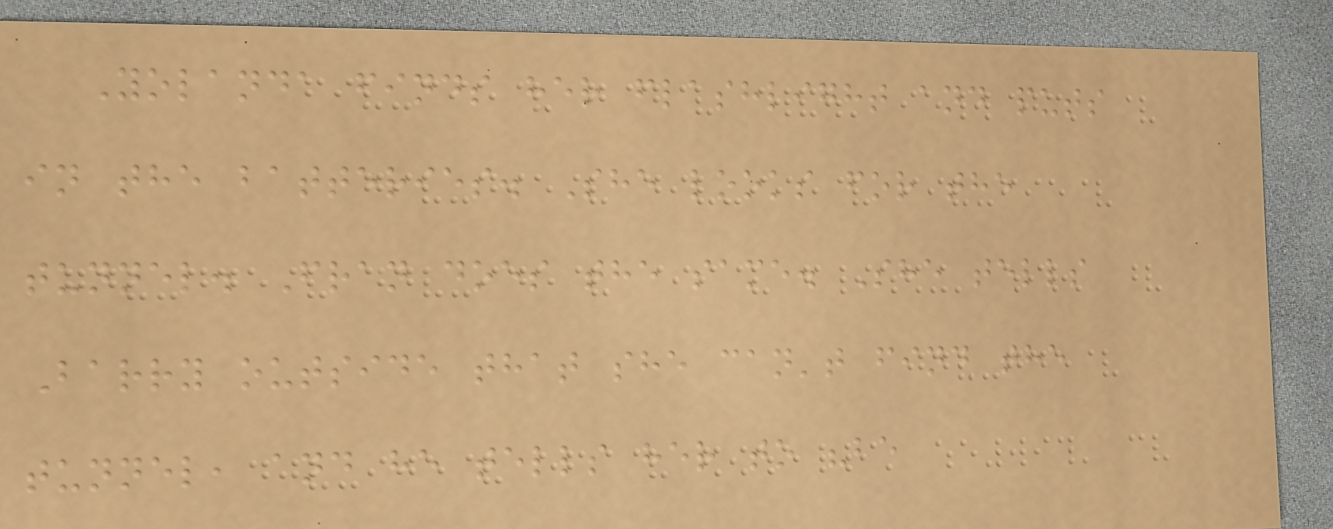Yolanda finds her flashlight and puts
in the batteries. She looks for the
tunnel. Fran does the same. She tells
Barry outside that she can't find the
tunnel, and he tells her to "be
